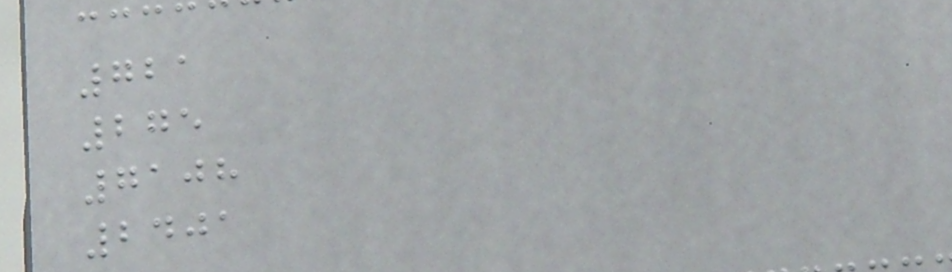721
275
7108
2401
